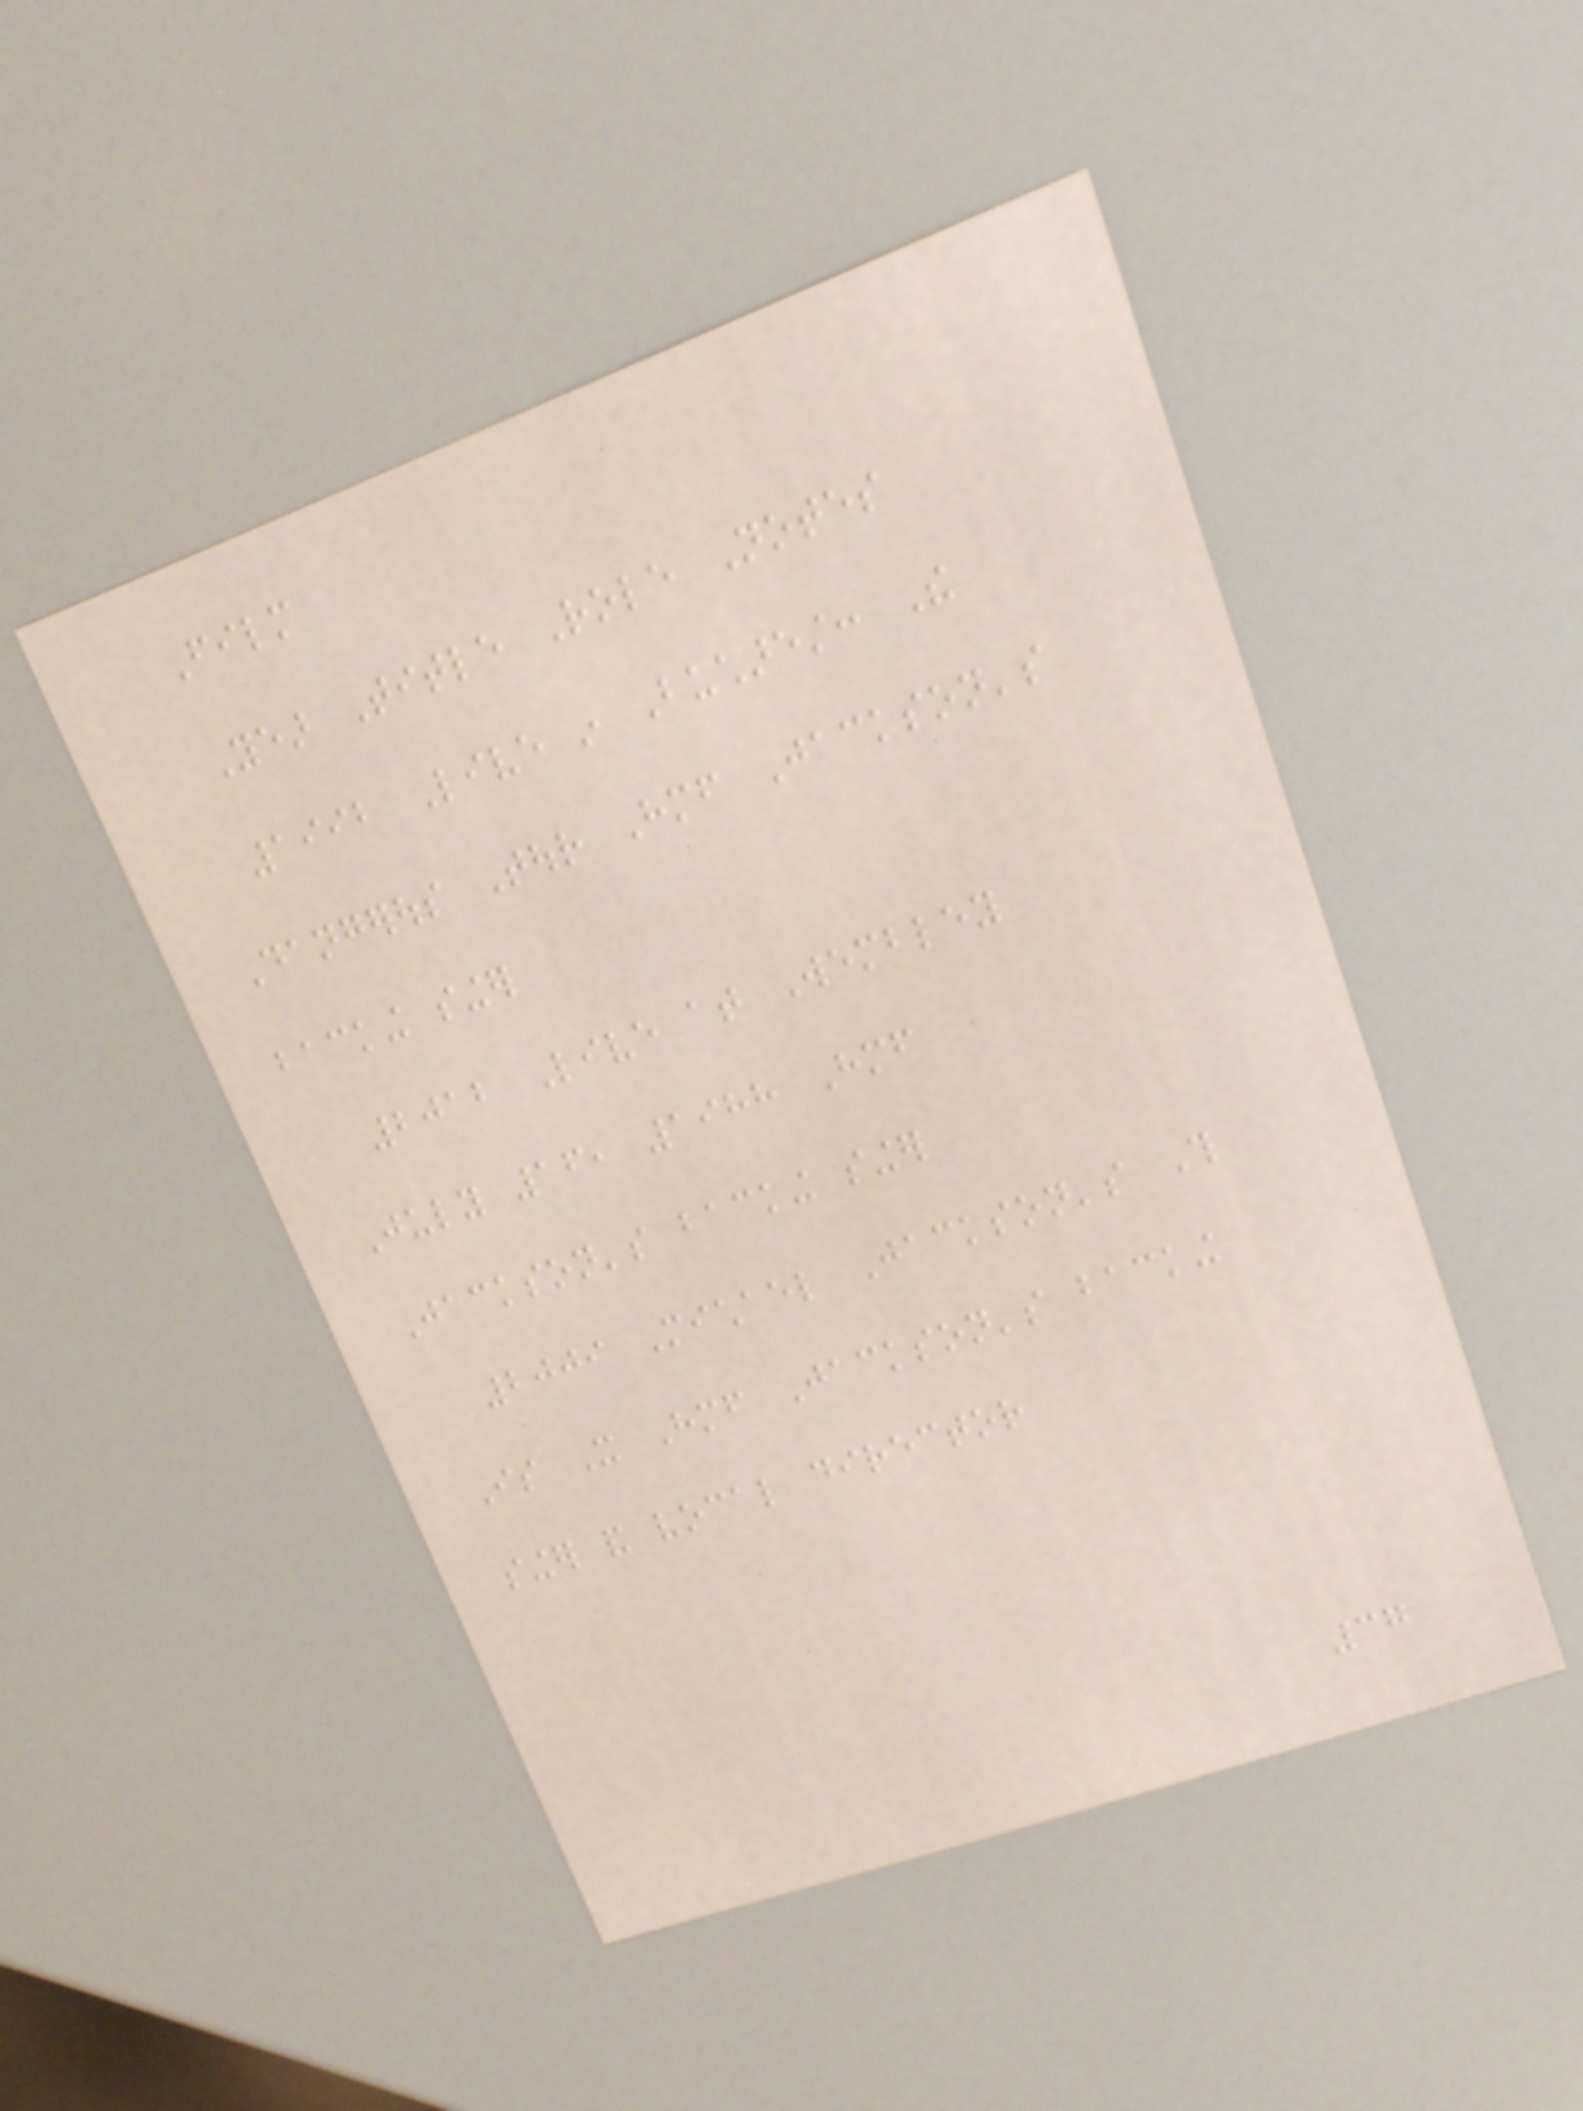Film
Year Title Role Notes
1992 Live in Bucharest: The
Dangerous Tour Himself Jackson's
backing singer
2012 Live at Wembley
July 16, 1988 Himself
Jackson's backing singer
2009 Michael Jackson's This
Is It Himself Jackson's backing
singer and vocal director
37
